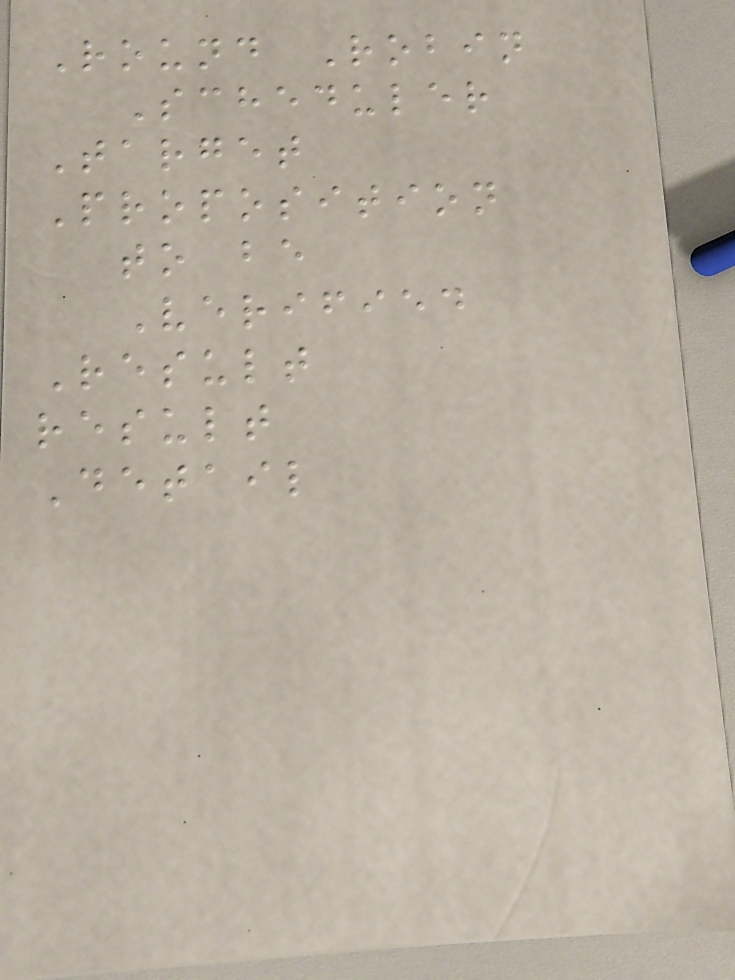Round Robin
Scheduler
Target
Proposition
to be
Verified
Result
result
Detail
